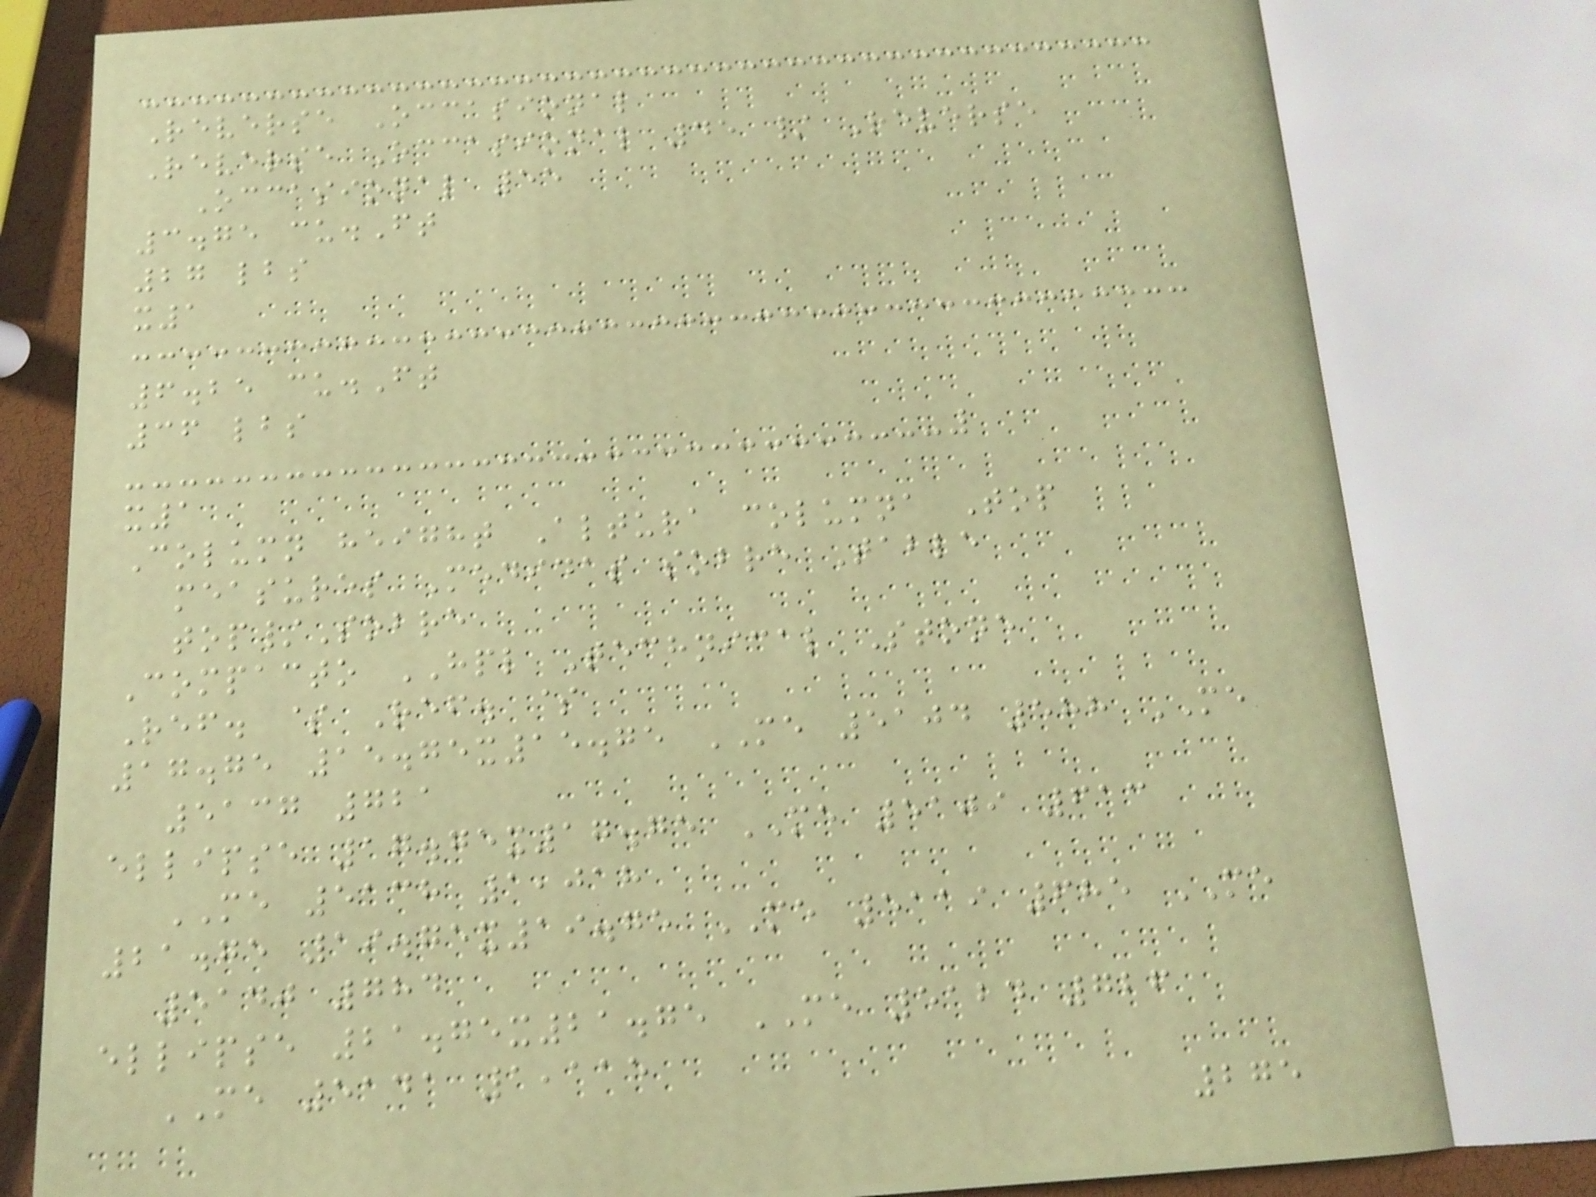Reverse Occasional
Reverse Occasional 45 / Reverse
Occasional 55
3.75 cu.Ft
27 lbs
x1
6.25 cu.Ft
36 lbs
x1
Column height Altura columna Top
measures Medidas sobre Table
top/Sobre
Compacto HPL Technical Stone
Ref. $ Ref. $
17.75 15.75x15.75 ME 5104 588 ME
5137 721
ellipse 17.75x17.75 ME 5109 613
ME 5138 1,018
21.75 19.75x19.75 ME 5119 685 ME
5140 784
ellipse 21.75x21.75 ME 5124 726
ME 5141 1,115
275
